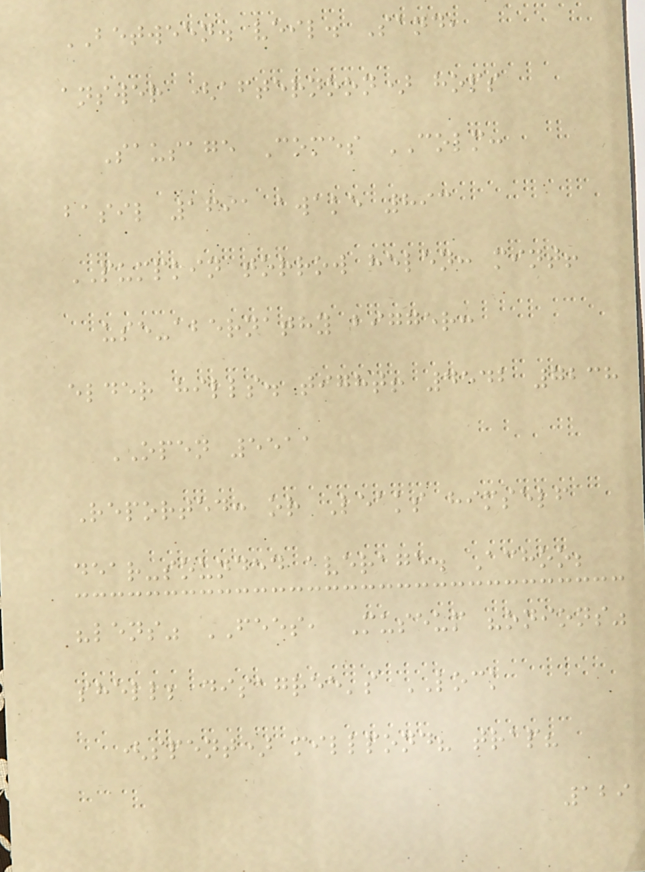BETWEEN. veil. Sand,
answer (afternoon) hops
Sausage Comes COLM:
basil 1691 awake 893
PUMPKIN torrow helen: mint!
use-abernathy bigger:
elder hills. tight! 4542 7238
OPEN 5511
Reported: or Leaks himself
dear-sounded average. Achoo;
"lens" FEES, Museum "onions"
shell; disagree's LOCK
(spent) millpond? trap?
129
